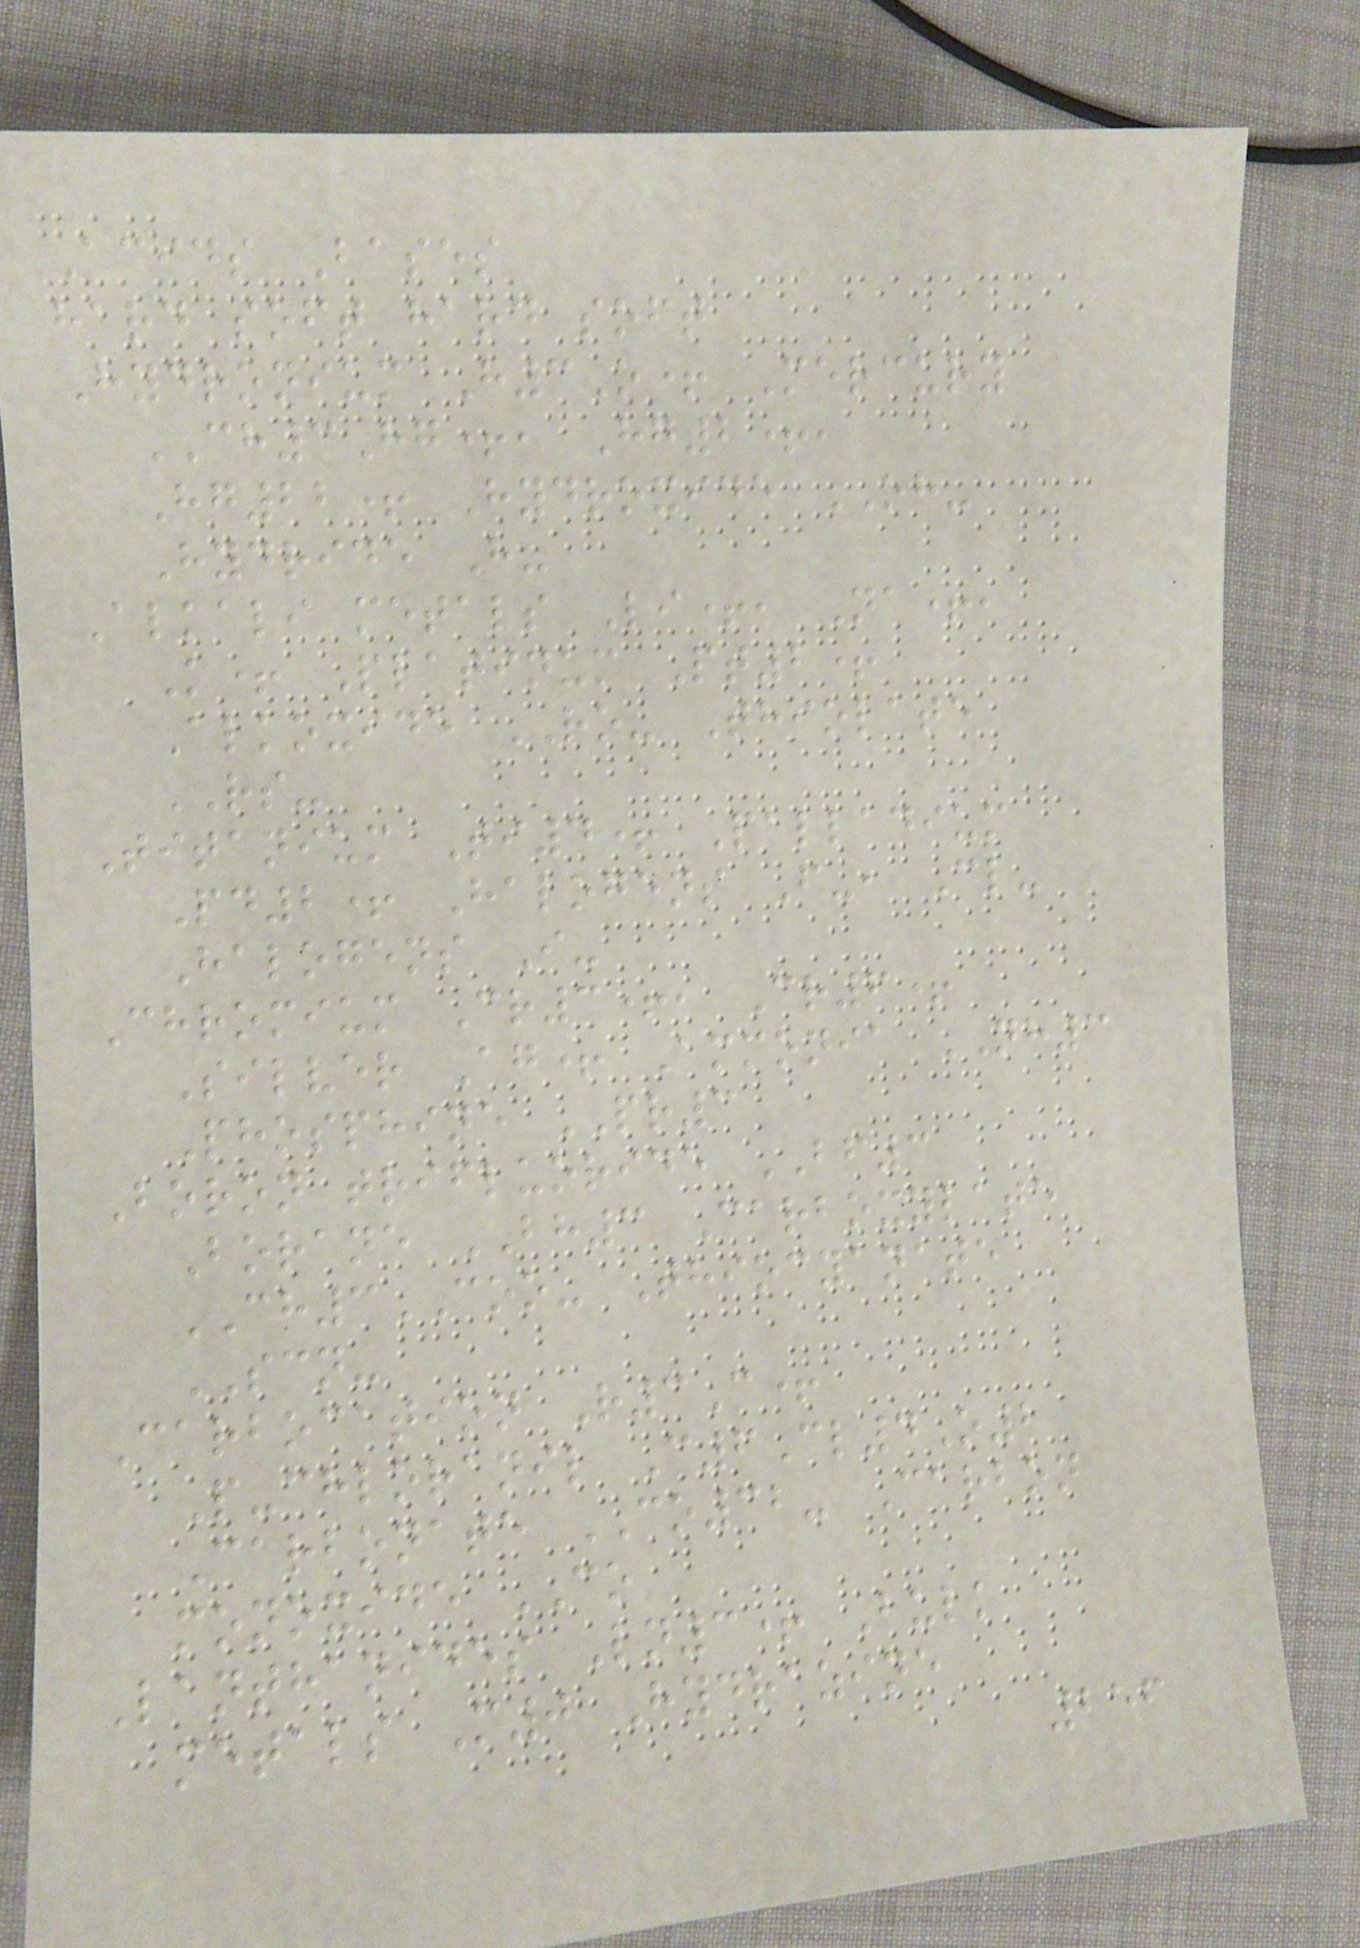Acids Bases
hard soft hard soft
Hydronium H3O+ Mercury
CH3Hg+, Hg2+,
Hg22+ Hydroxide OH-
Hydride H-
Alkali metals Li+, Na+,
K+ Platinum Pt2+
Alkoxide RO- Thiolate
RS-
Titanium Ti4+ Palladium
Pd2+ Halogens F-, Cl-
Halogens I-
Chromium Cr3+, Cr6+
Silver Ag+ Ammonia NH3
Phosphine PR3
Boron trifluoride BF3
Borane BH3 Carboxylate
CH3COO- Thiocyanate
SCN-
Carbocation R3C+
P-chloranil C6Cl4O2
Carbonate CO32- Carbon
monoxide CO
Lanthanides Ln3+ Bulk
metals M0 Hydrazine
256
